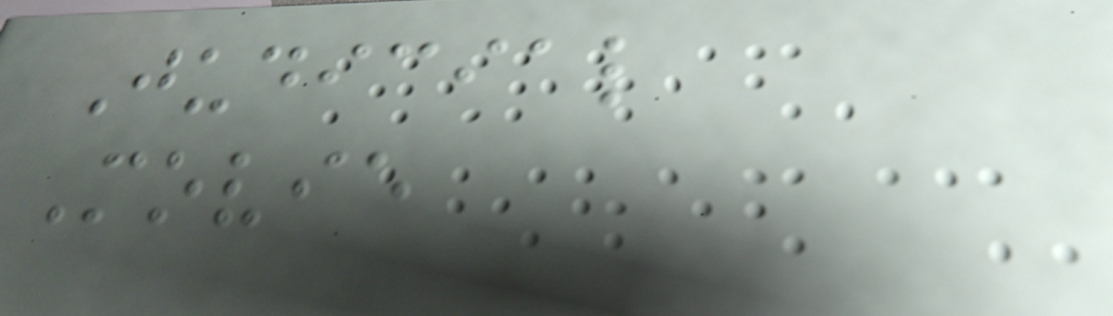Judicial
Movie
